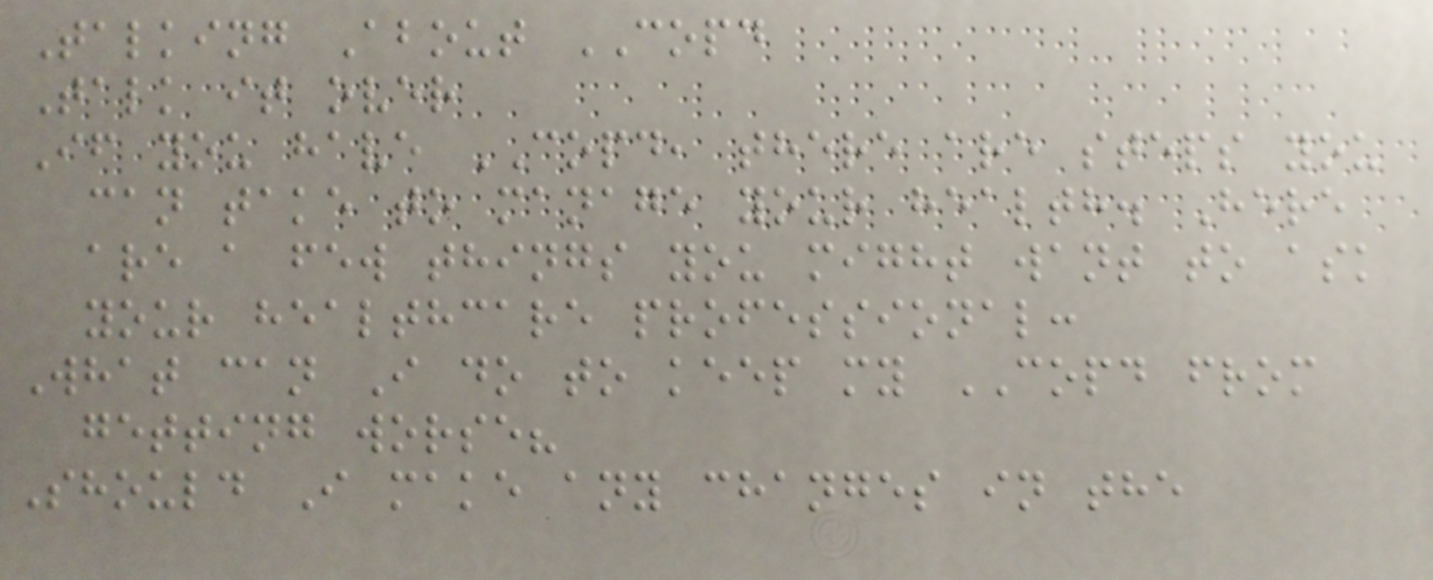Talking About COPD
Talk it over
If you have COPD, there are steps you
can take to manage your health. Here
are a few things you might want to ask
your healthcare professional:
What can I do to keep my COPD from
getting worse?
Should I make any changes in the
